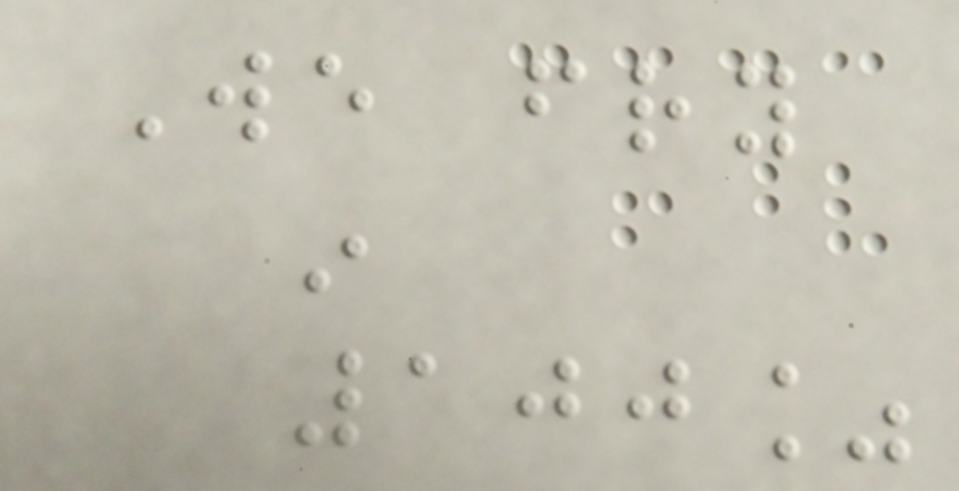We fry
in
100%
